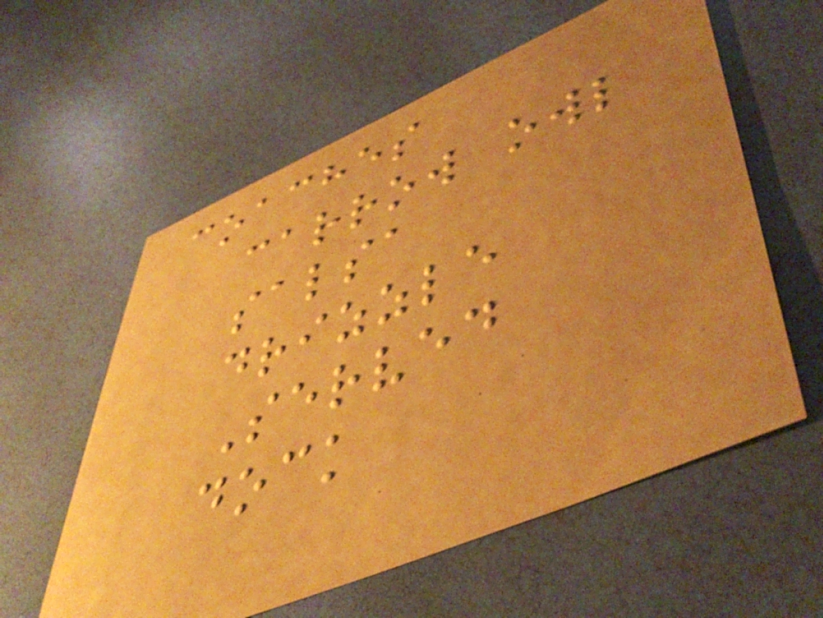coaches
carrow owl
salsa
drizzle
Served
dock
